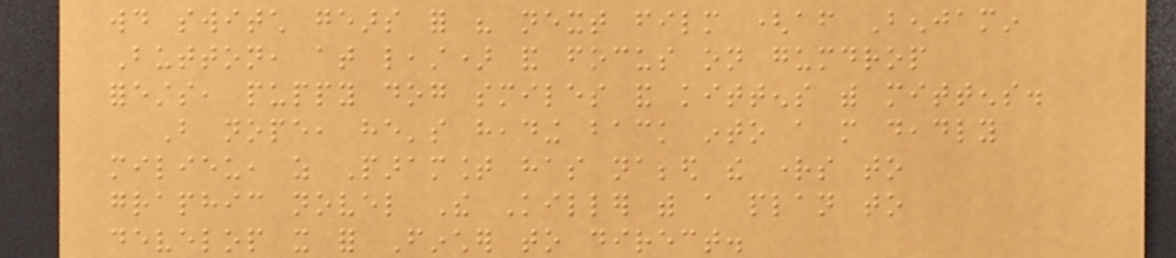would switch gears for his next film (after Benjamin
Button, at least) and focus on gumdrop
forests, puppy dog smiles and kittens with mittens.
But nope, he's heading back into a more deadly
milieu, as Paramount has nabbed the rights to
graphic novel The Killer with a plan to
develop it for Fincher to direct.
